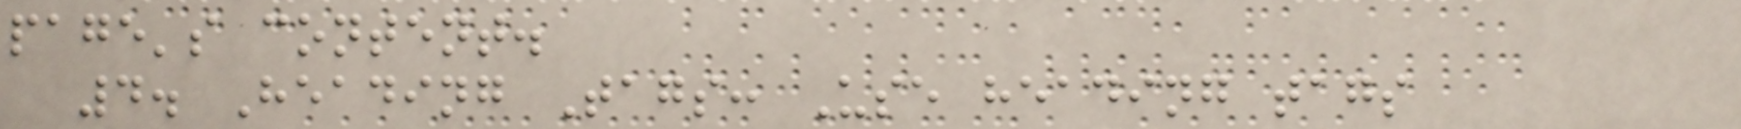page's content.
4. Heading Tags: Use heading tags
